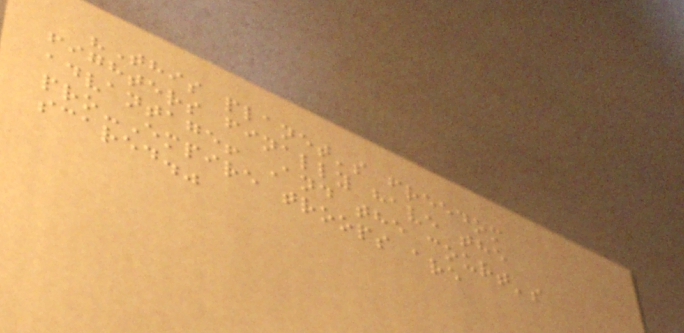"This planet's freedom
fighters finally have the
advantage! And the court's
pro-Empire troops are
scared."
